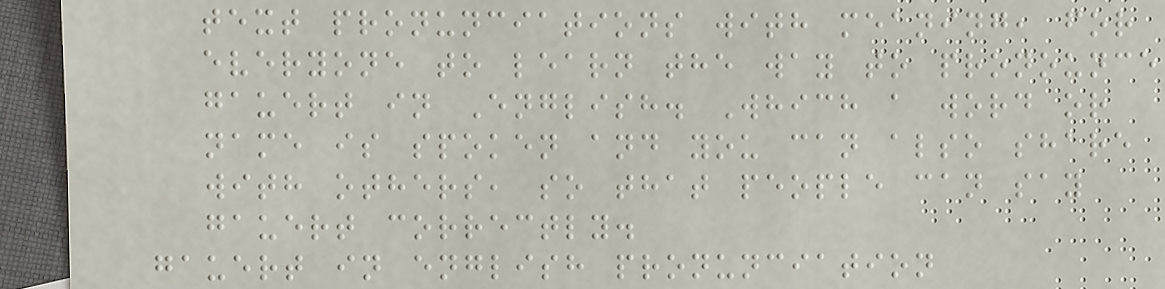text pronunciations with meaning, for
everyone to learn the way to pronounce
gauert in English. Which a word or
name is spoken and you can also share
with others, so that people can say
gauert correctly.
gauert in english pronunciation
